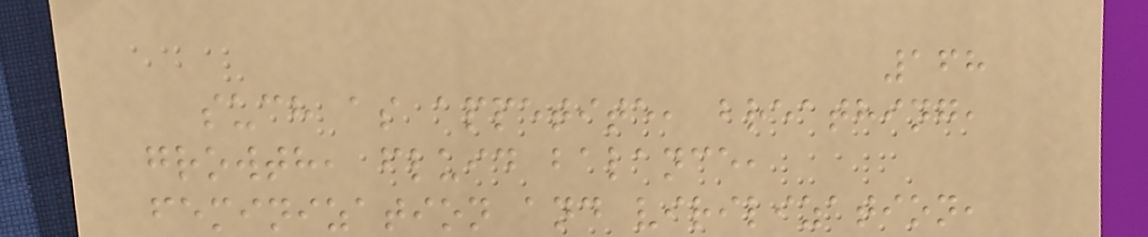168
such as appetite, breathing,
growth, fluid balance,
feminization and virilization,
